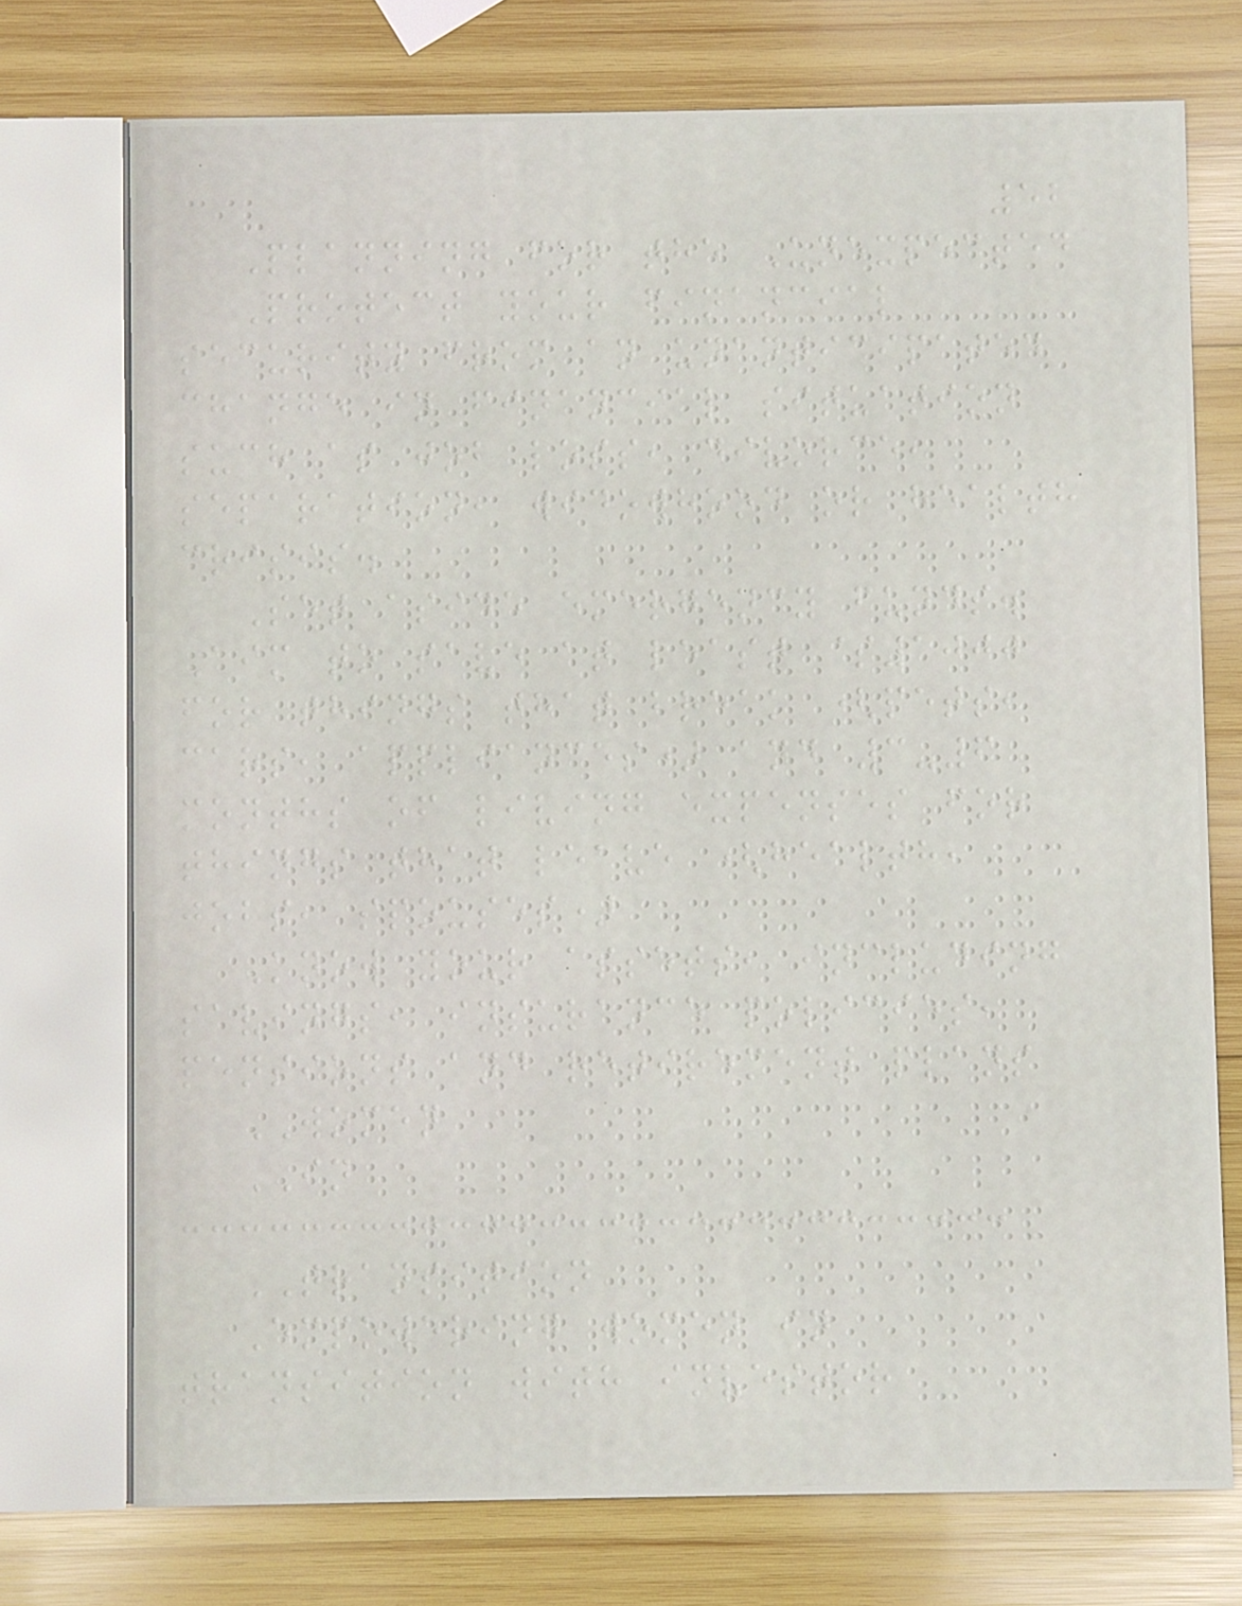52
Planning for the Unexpected
Protect your financial
security from an unanticipated
change in financial situation
such as job loss, divorce,
separation, widowhood or health
crisis.
Set aside emergency funds.
Aim to save at least $1000
for things that break (pets,
cars, appliances) and 3-6
months of living expenses for
things that leave (health,
jobs, spouses)
Know your assets, including
savings, insurance policies,
pensions and retirement plans
WOMEN
IN
TRANSITION
Empowering women in
transition with investor
